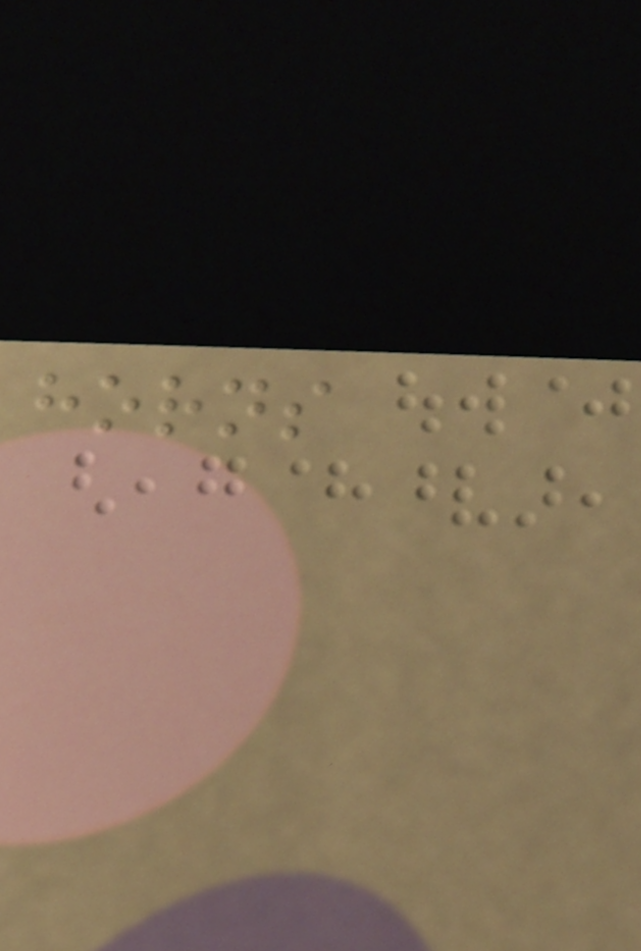horns
